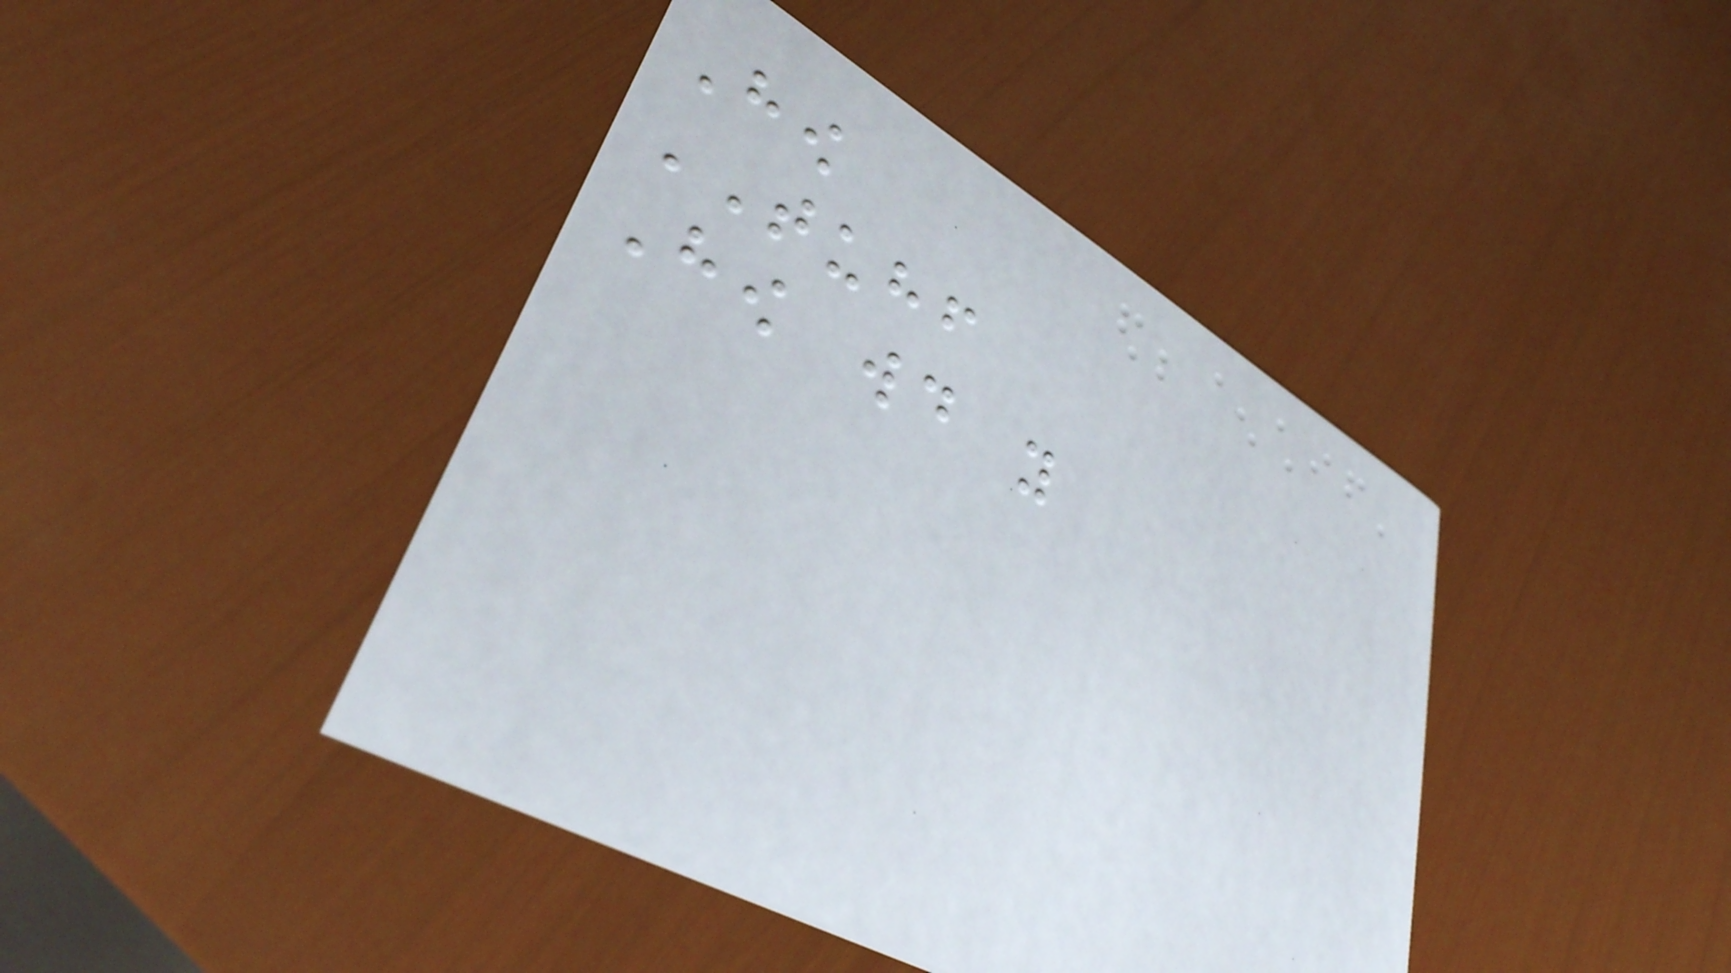How
TUHF
How would you
